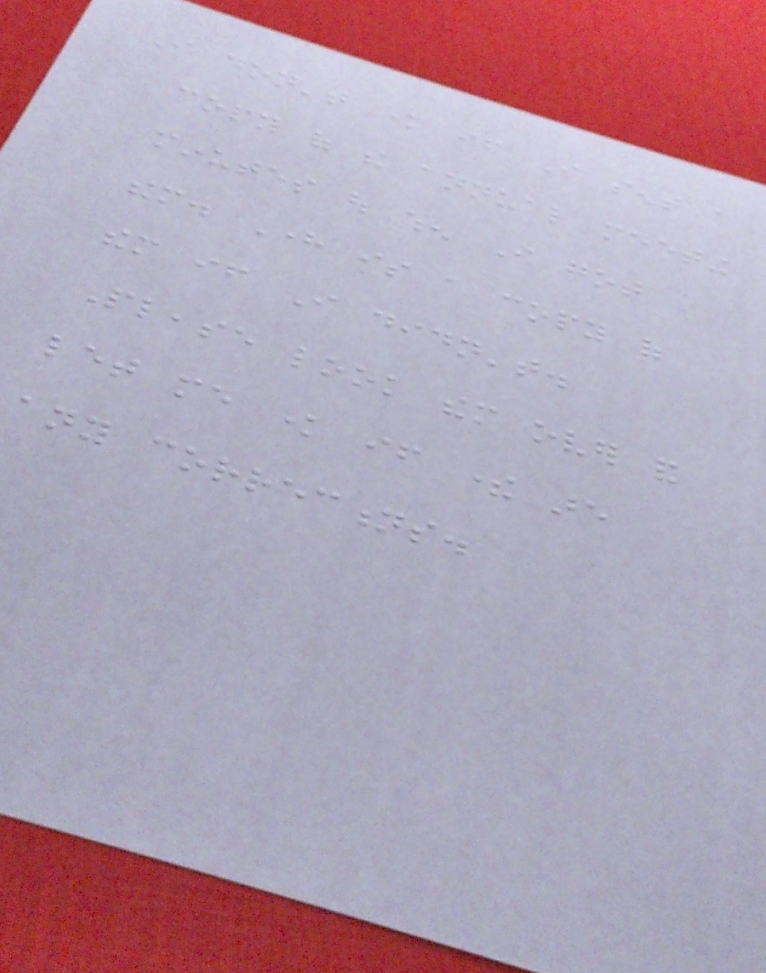I don't know if I sent a
copy of the annual meeting
minutes out when I got
them. Here is a copy of
them if I didn't.
Please look them over and
let me know if there are
any corrections.
